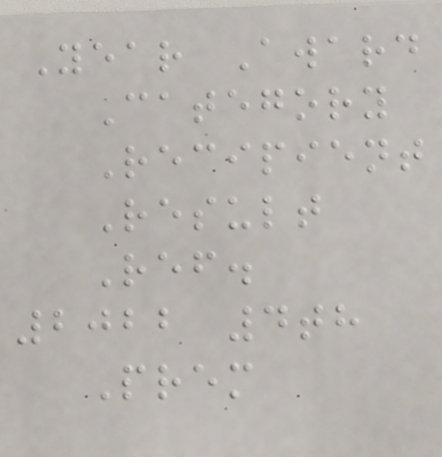Year Award
Category
Recipient
Result
Ref.
2022 4th
Prem
